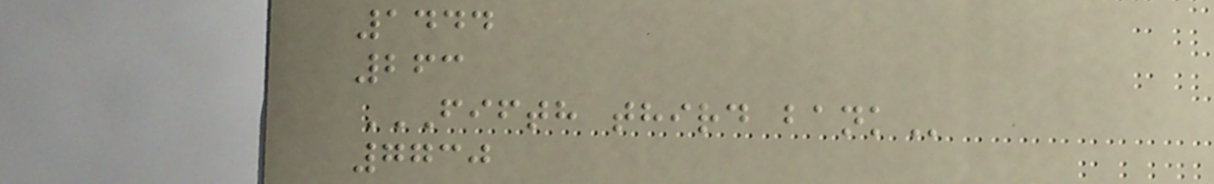1444
263
FIFTH THIRD BANK
7730
